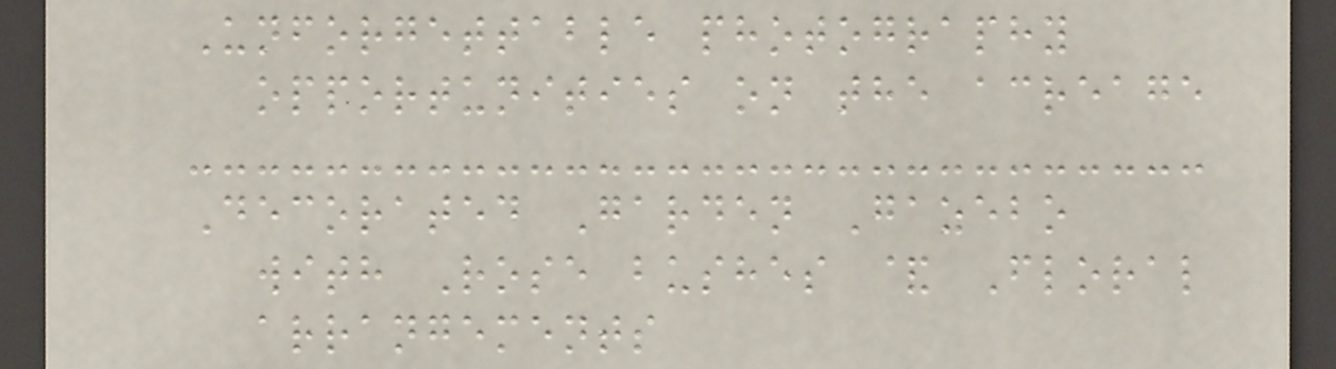Unforgettable photography
opportunities on the acreage
Decorated Garden Gazebo
with Rose bushes & Floral
arrangements
